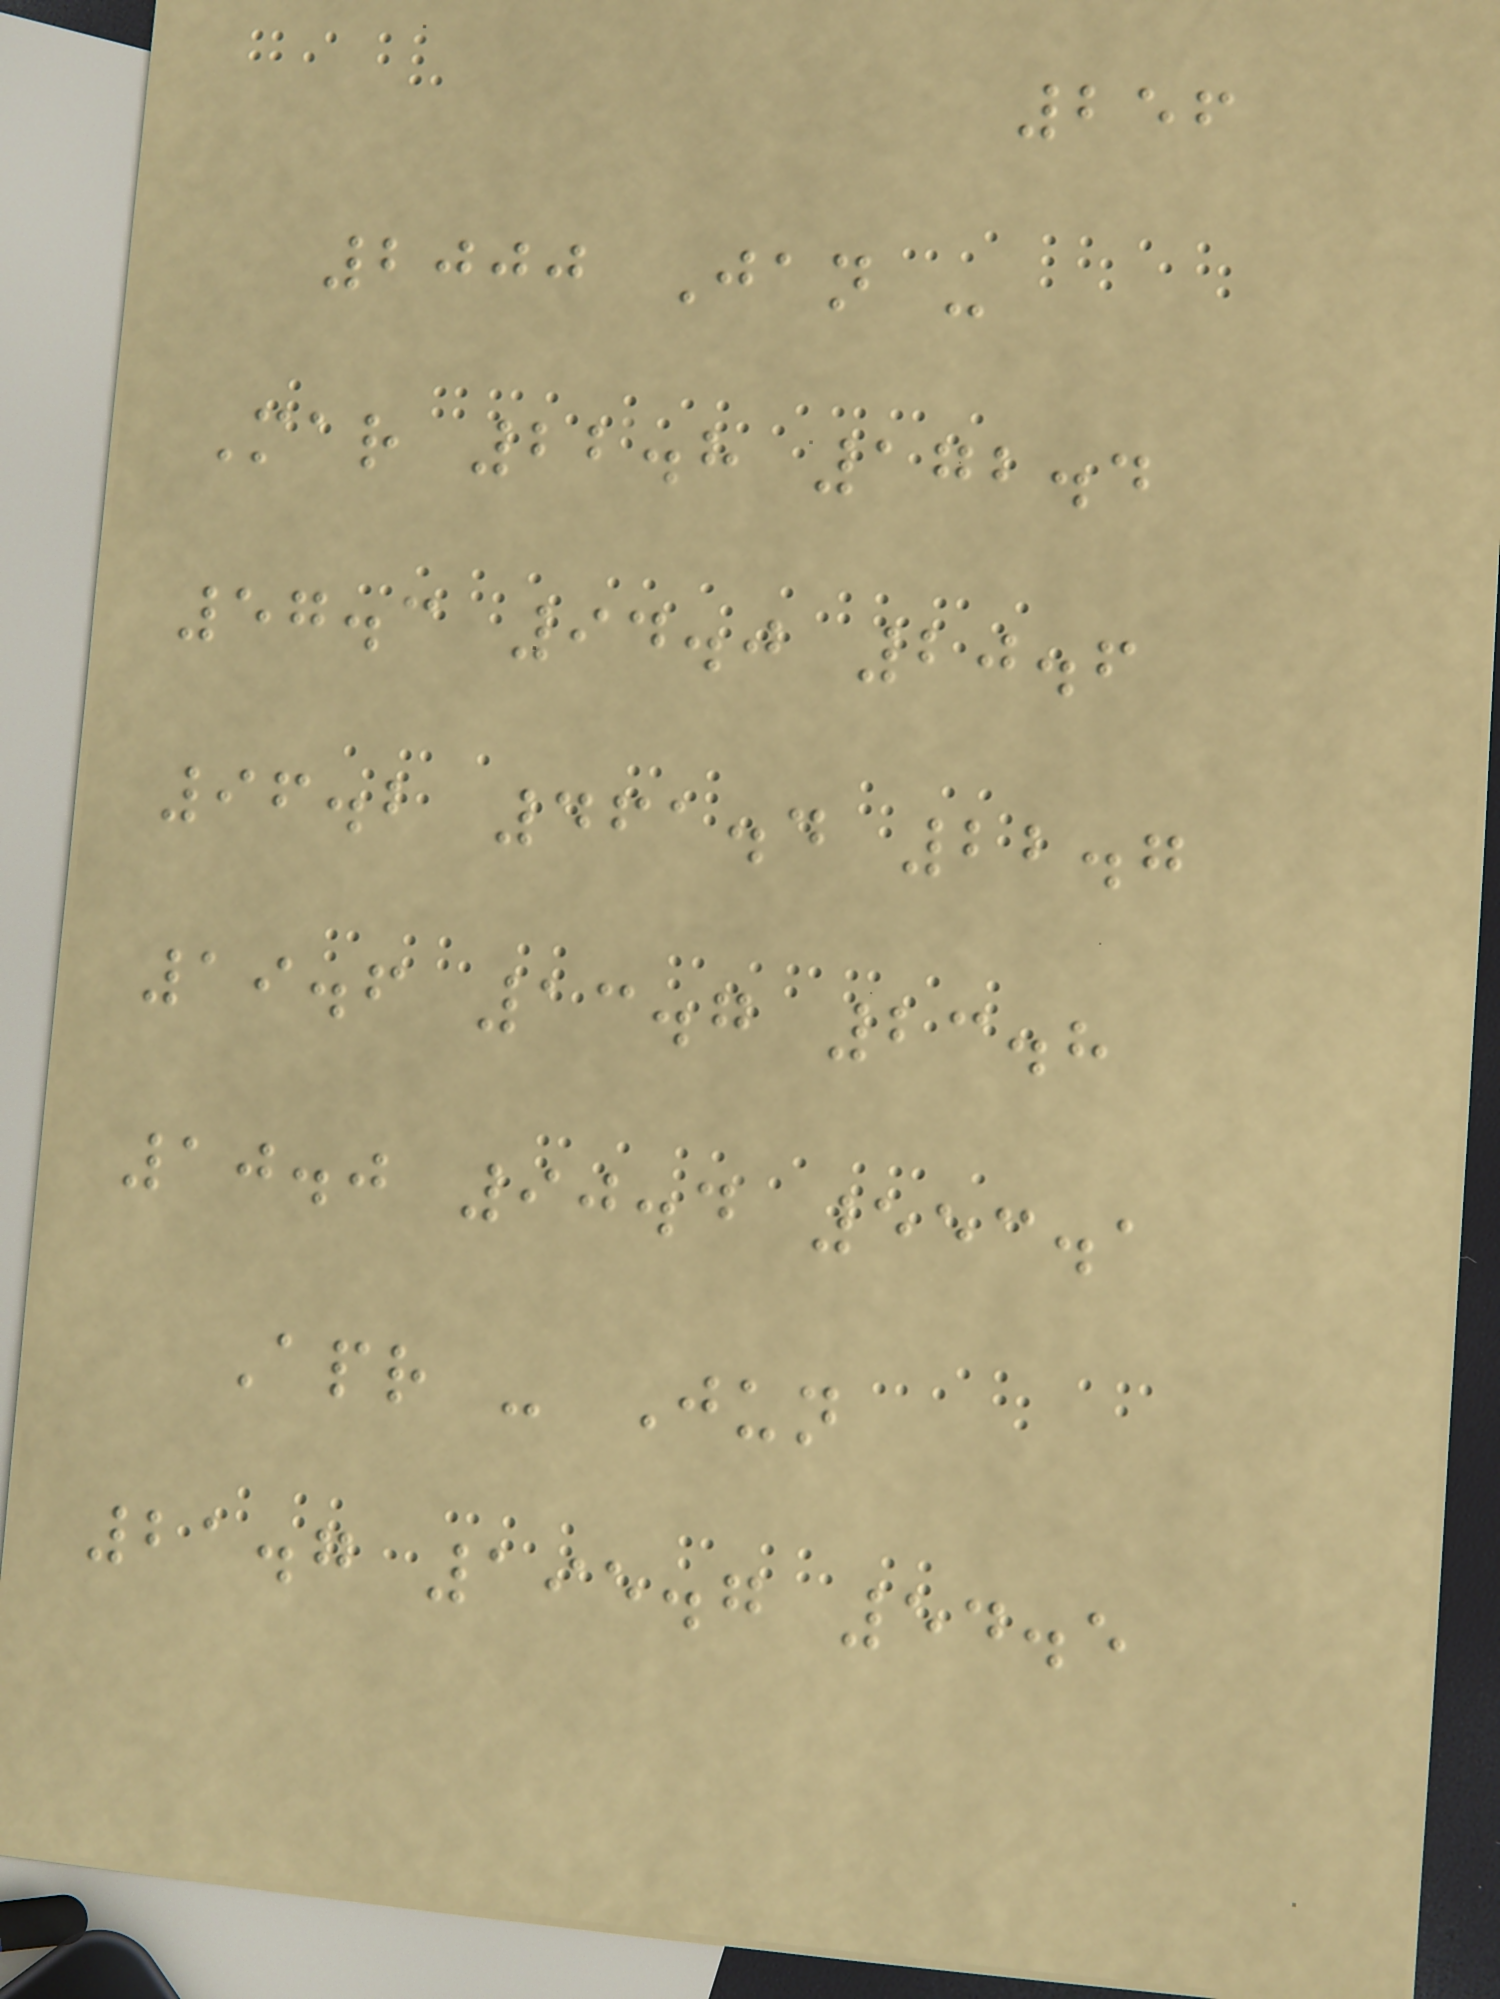256
2000 Jan -
Mar 22.8 172.4
57.3 94.0 20.6
96.2 461.4 22.7
19.6 13.7 23.8
10.0 90.4 553.1
Apr - Jun
21.7 195.7 54.5
